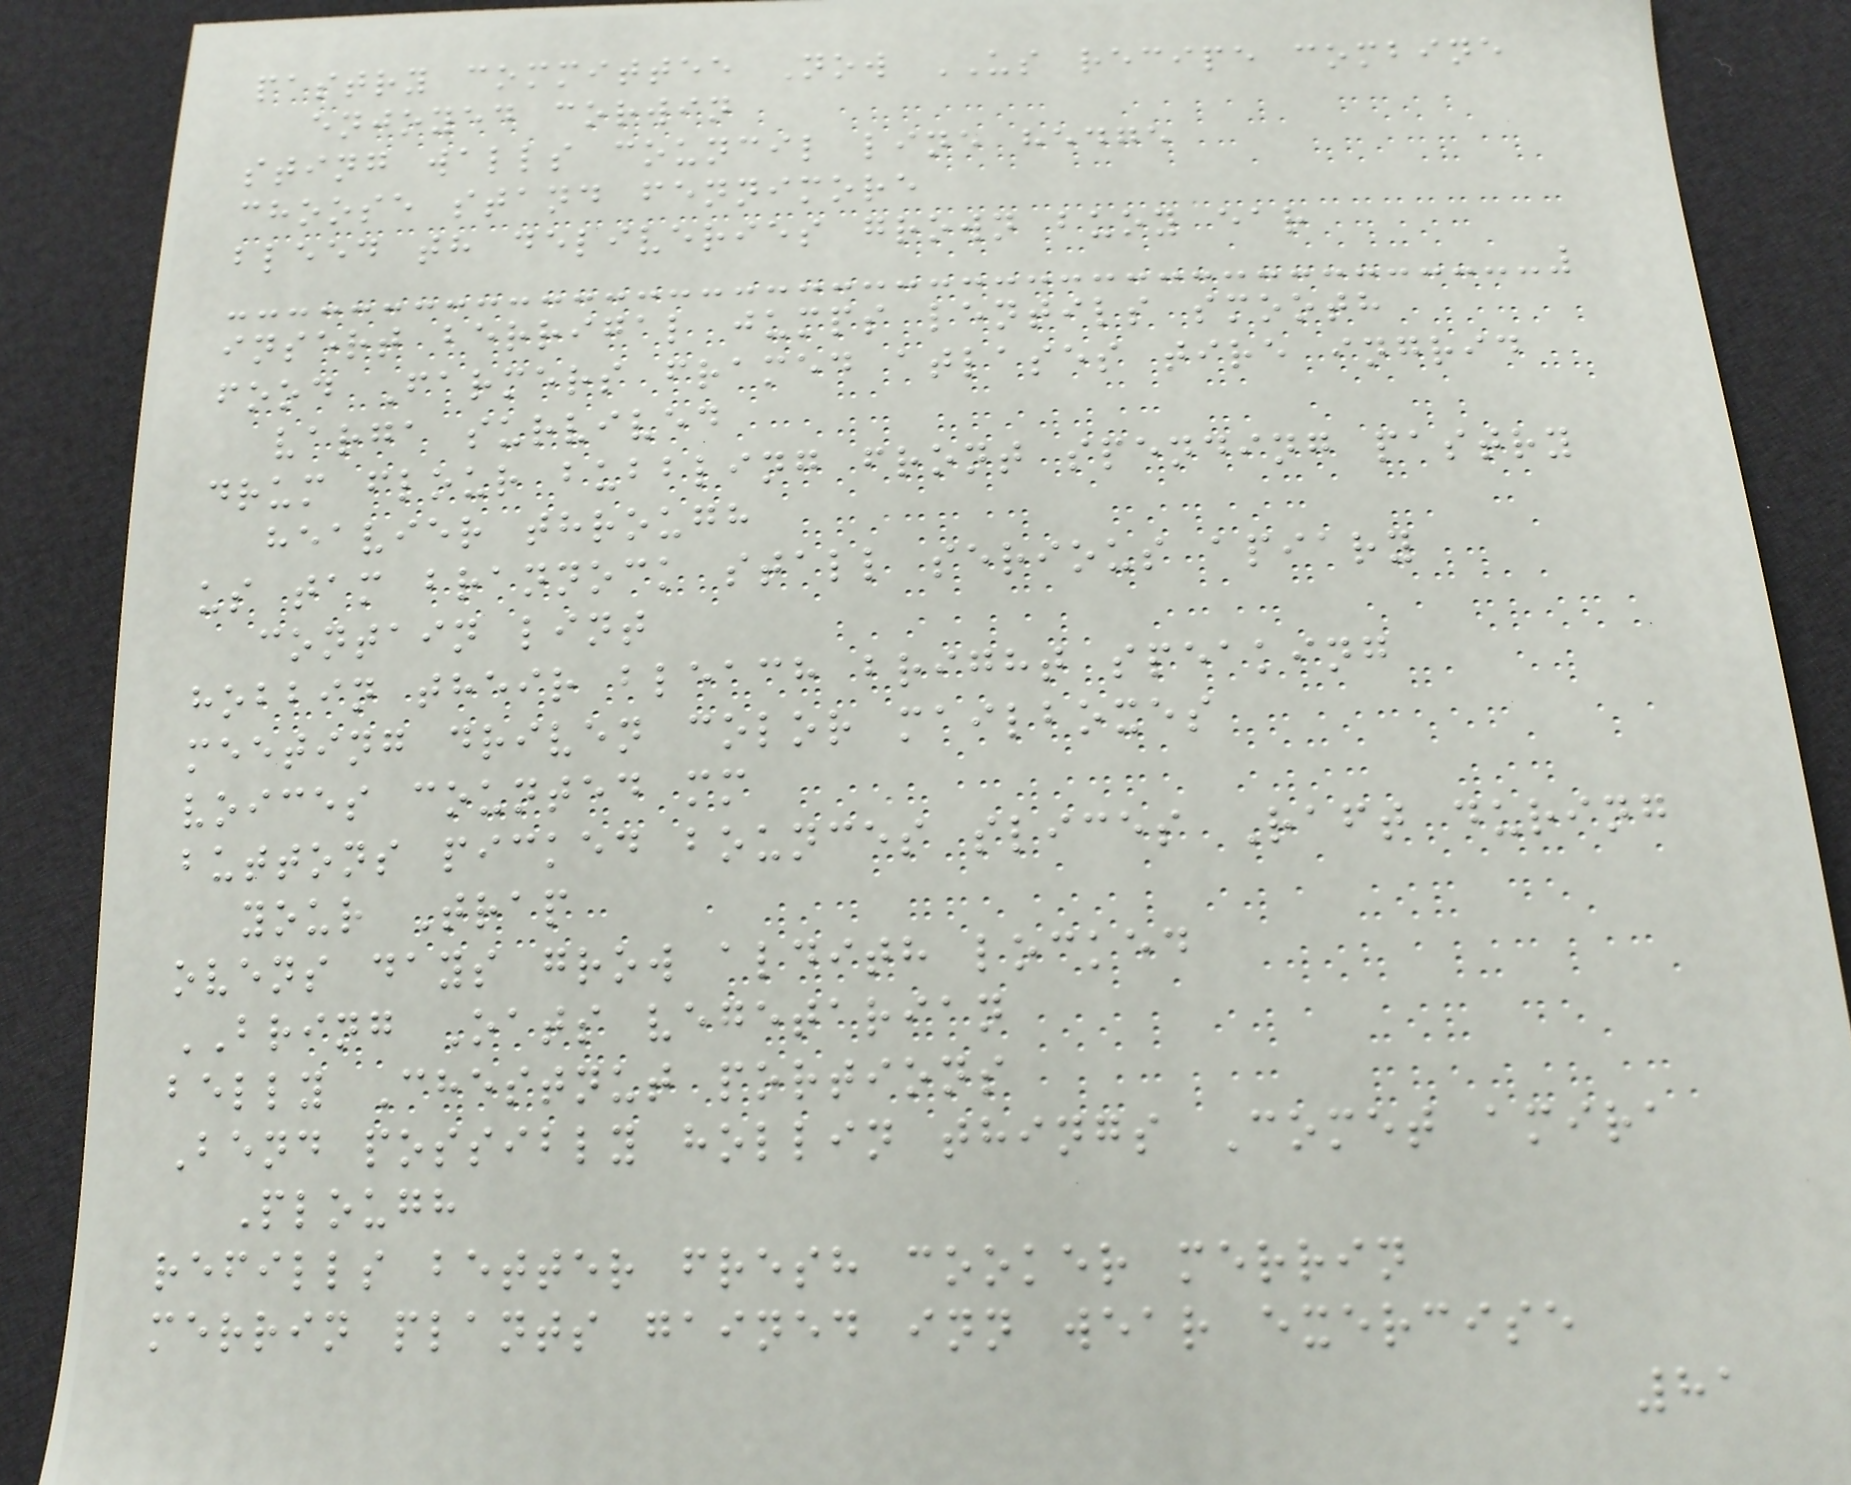pastry committee Now US recipe combine
enjoyed corwin
sting walls council line hedge
choose stand fennimore
bleed th deliveries grown buoy ear
insert berrigal jumps lentils smooth
food Farmers framed atlases tire ingrid
varga survived
drum flour bubbling front spending pastry
heavier through
us tam brannock stall serious apiary
contain lint
hobbin their bleach bright speaking
meeting driven color mailboxes
voices counted mm
buttons picked bounces slices Raft during
your Trap
ovens days grow aldith locked
BRING Oats vegetarian
belly Chestnut portions
Bend possibly hollin things Comet amira
Plough
refills better fresh cooker merrin
merrin plants gained inn wear exercise
81
